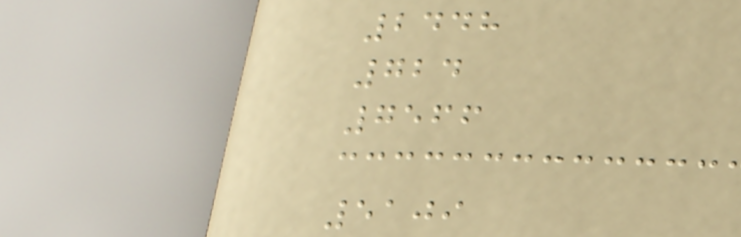2448
724
7566
5109
